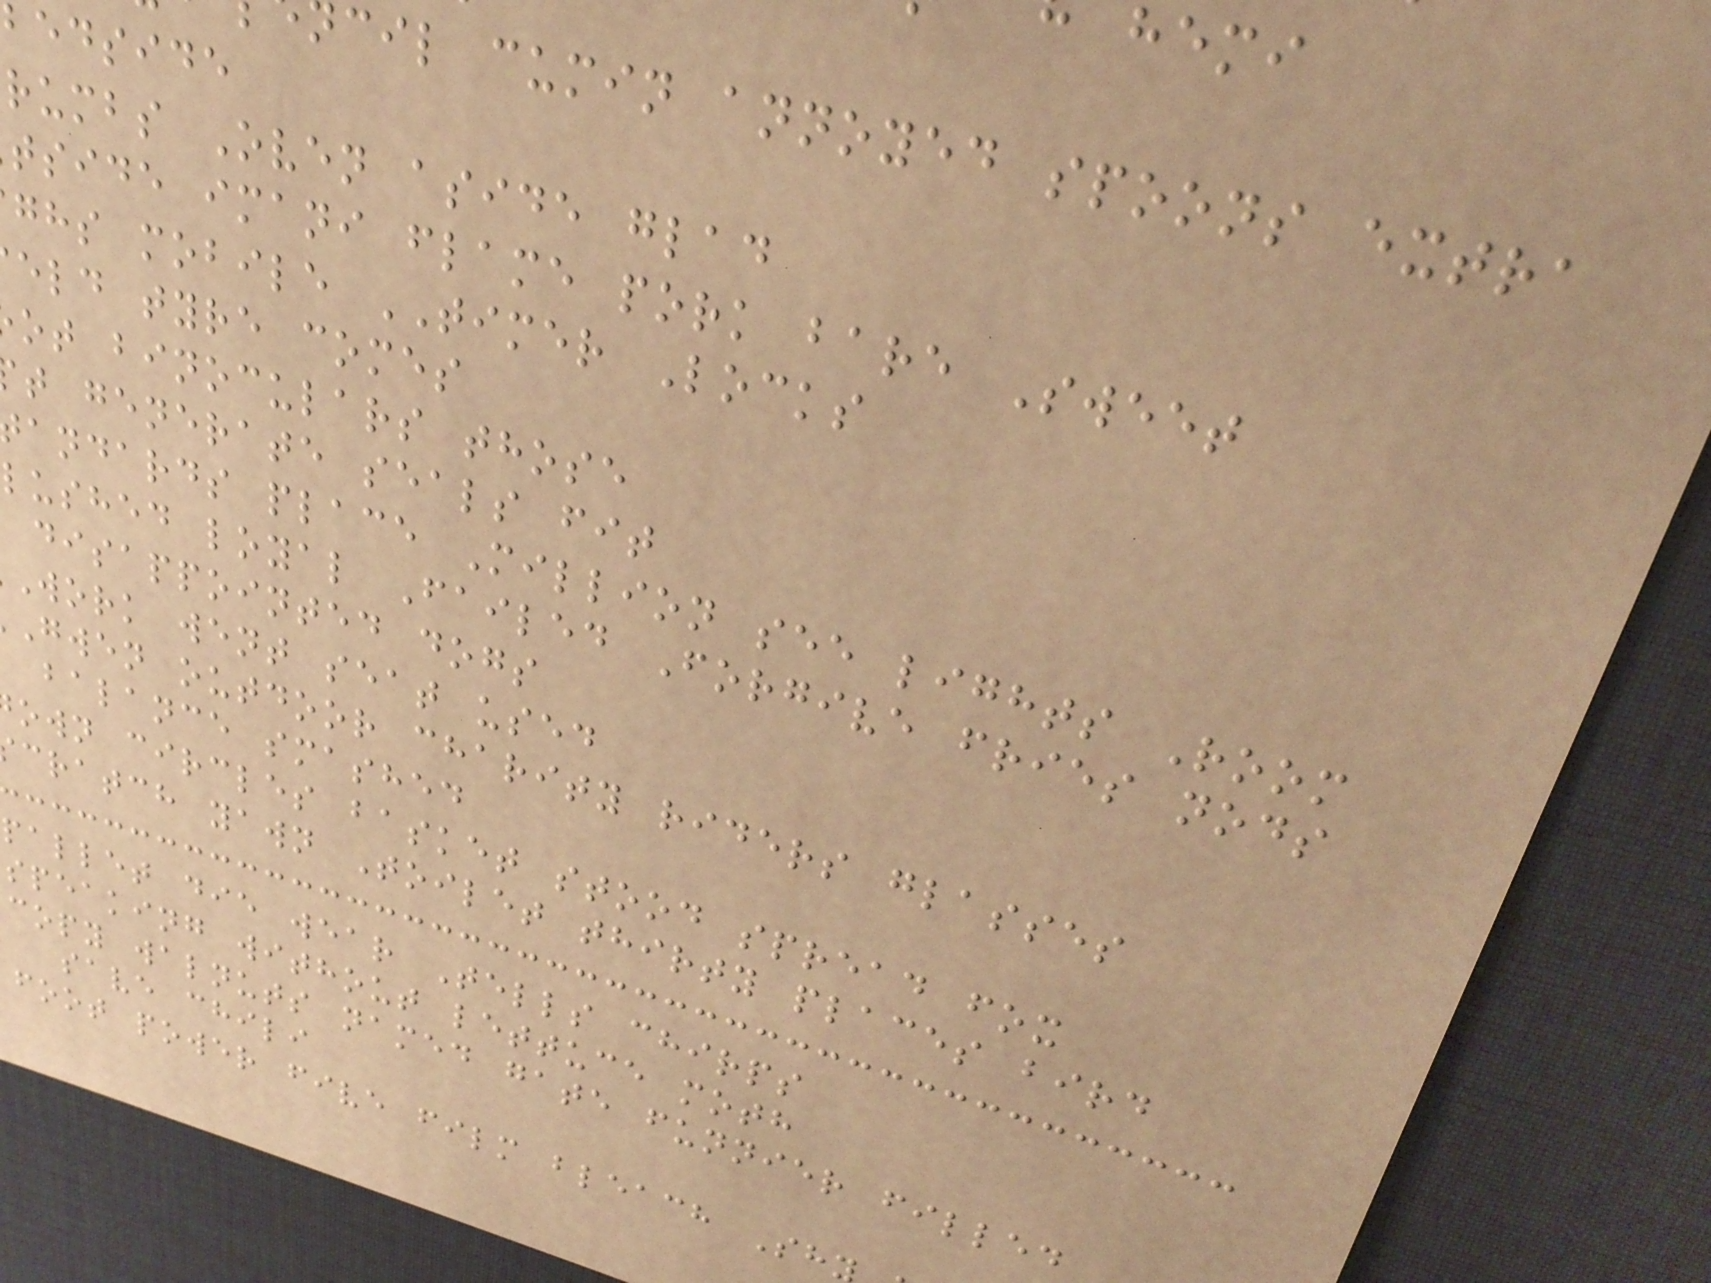cil cumin annoyed spoons extra
bedside
rumbs Oven aside glad
tside imani flame pork bare Sweet
ghs mobile TIMER Locks
eld tyre comes
ot binoculars those
t generate seals fit
andards place Million see lights Room
lushed loyal Failed Forgive fries nods
disappointed dogs
work went seat used
gwen outdoor charity riders glasses
balance smashed
own circles basket stood spread fox
cratch yawn Toilet thirty places bird
pallet die wear Tells chirps
speaking without lettuce moth
copy walnuts named gate funnier filled
save chili
foot power five film bleach Sh
